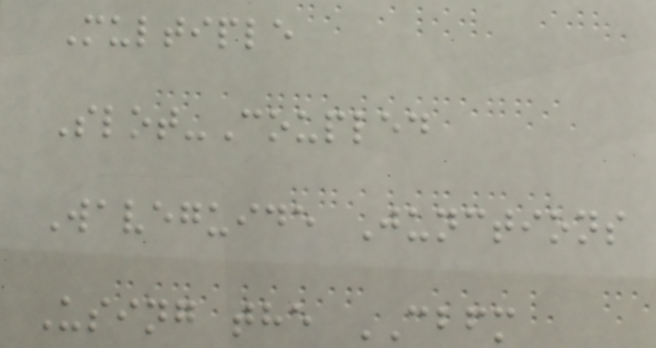Multiple
Slot-Coupled
Waveguide Junctions
Using the CBFM
